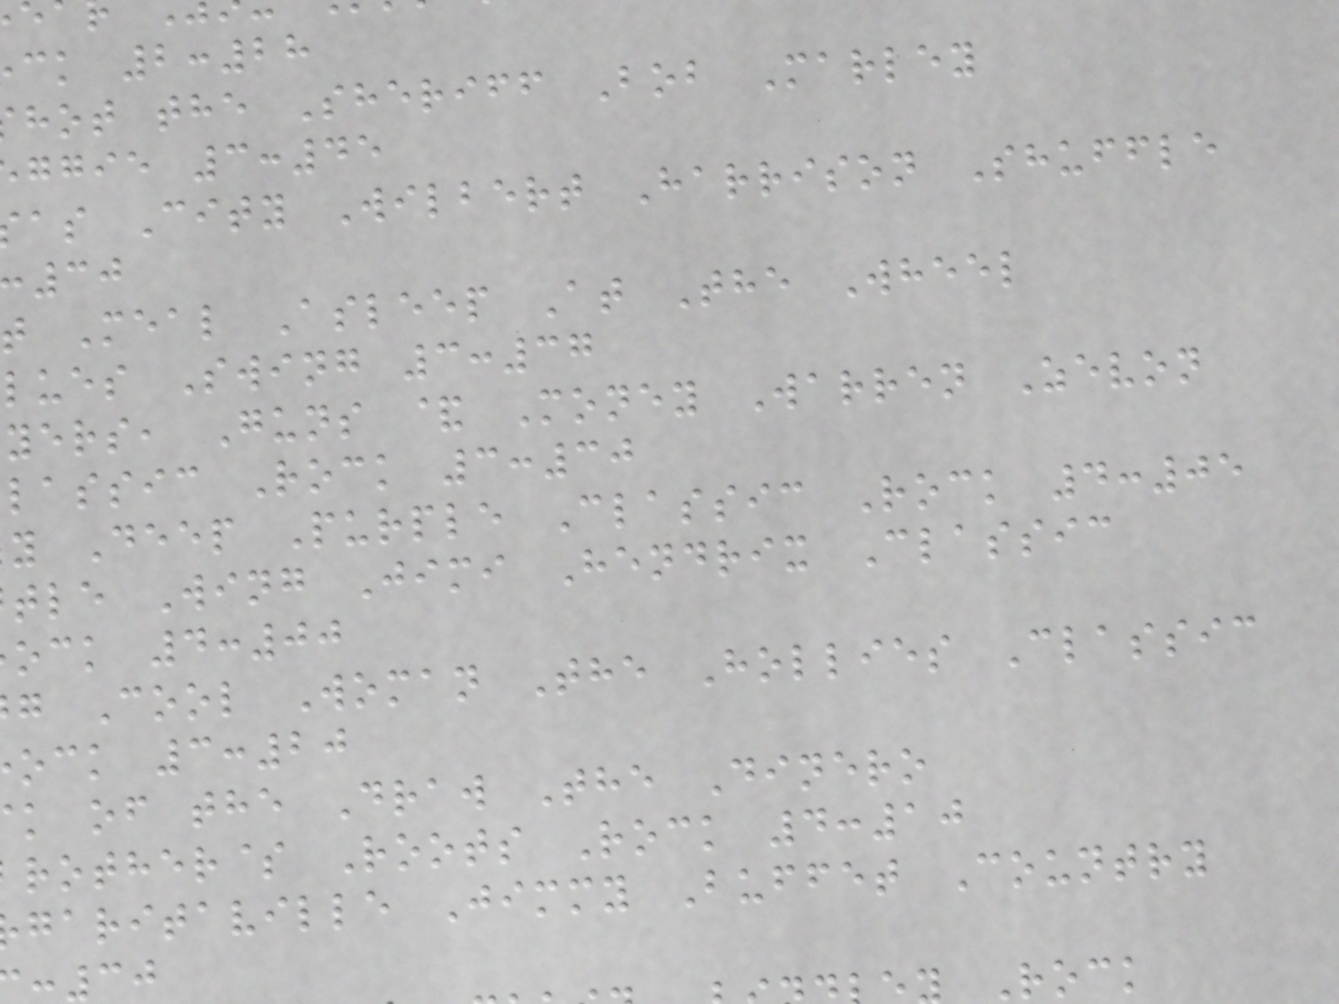ck 2:28
hot the Sheriff Bob Marley
ggie 3:45
as City Wilbert Harrison Shuffle
t Meal Asleep At The Wheel
lues Swing 3:37
yers, Guns & Money Warren Zevon
lassic Rock 3:30
y Deep Purple Classic Rock 4:05
tle Wing Jimi Hendrix Classic
ock 4:00
g Cool Woman The Hollies Classic
ock 3:20
k of the Draw The Dinero
rother$ Roots Rock 4:10
garitaville Jimmy Buffet Country
